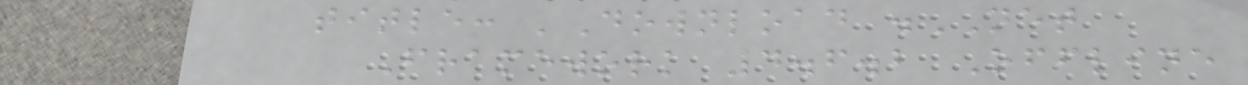title: 'Download .NET
Framework 4.6.2 Offline
